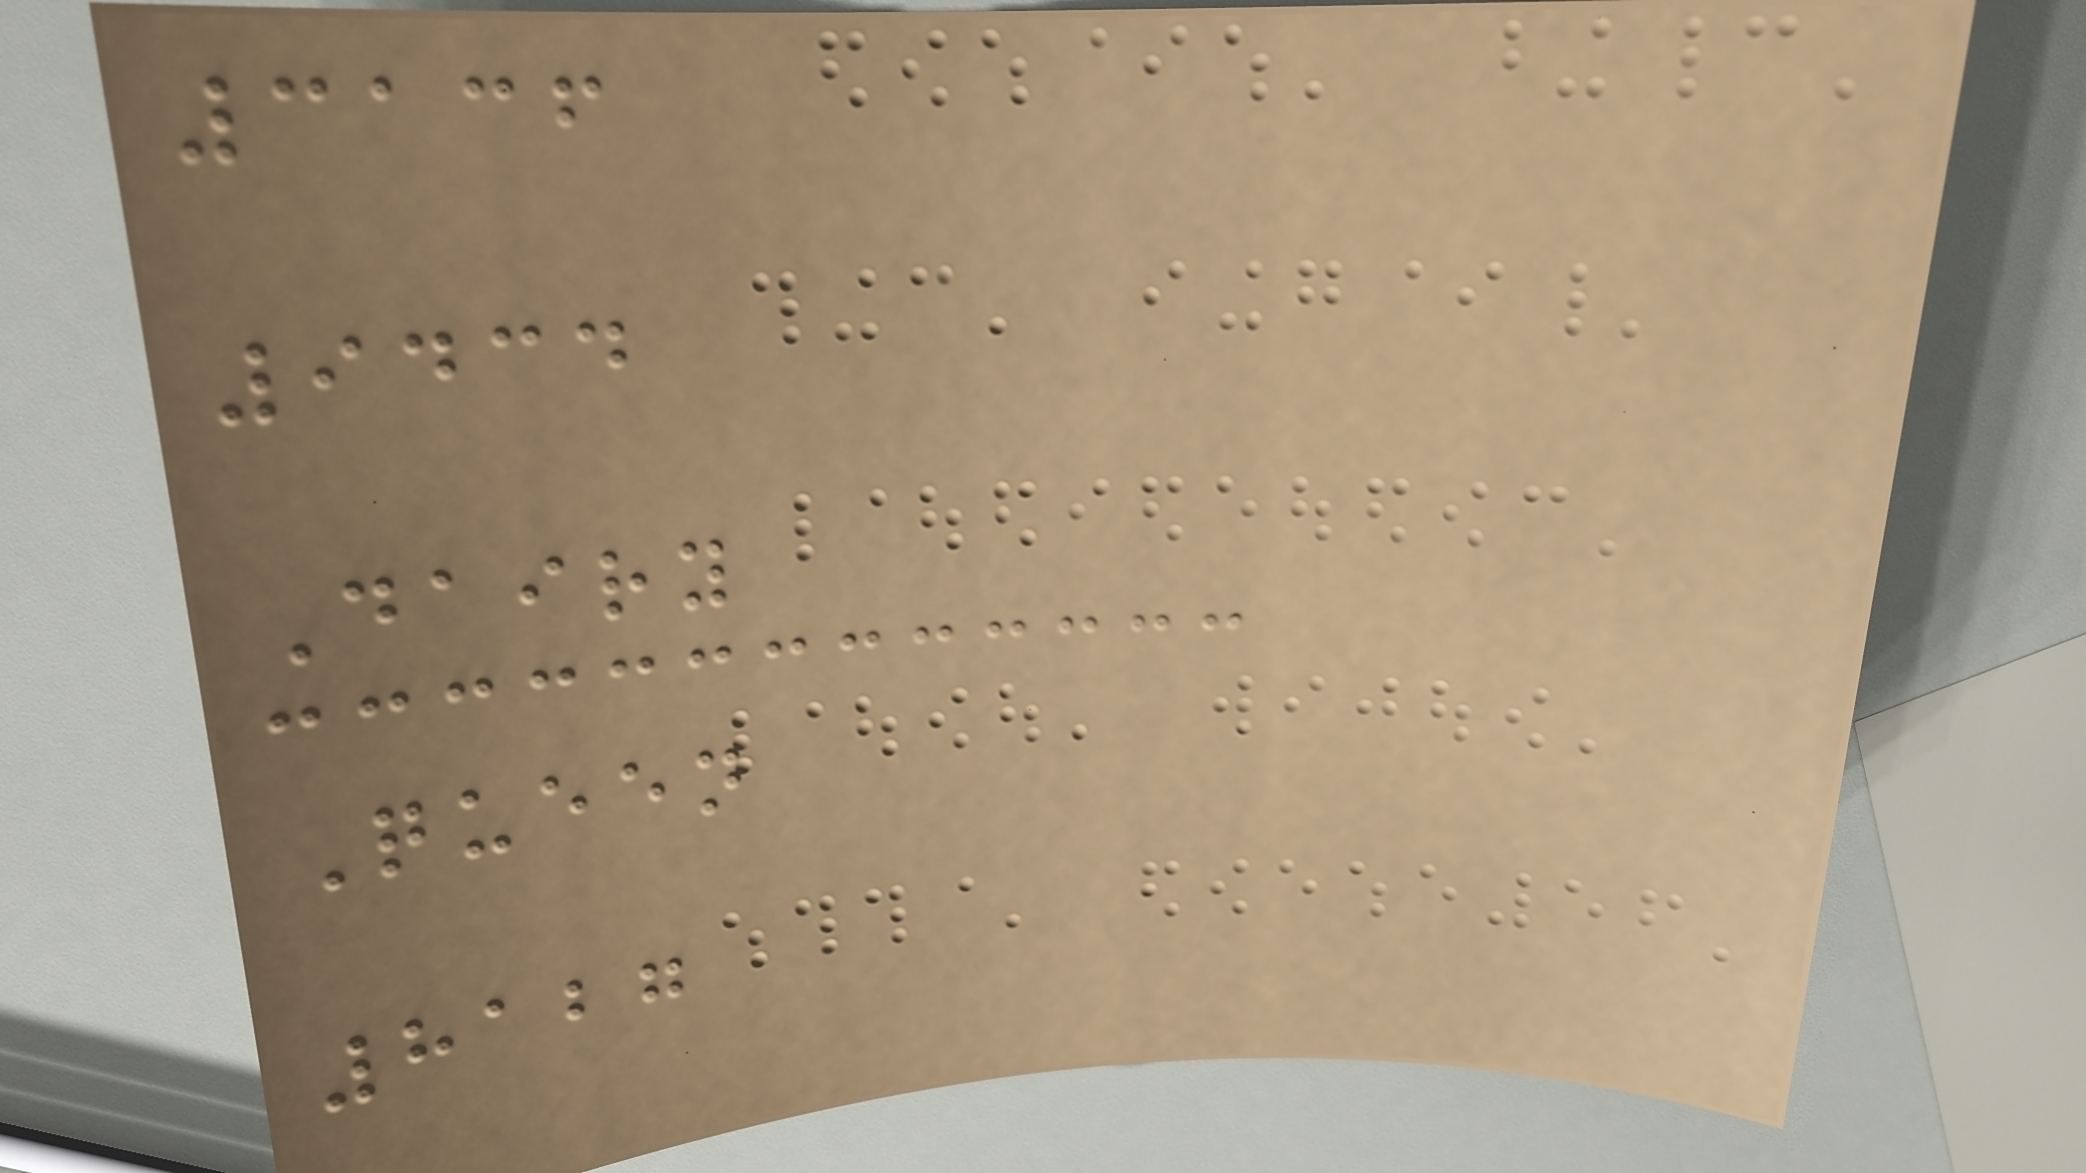3136
9434
Dairy
Queen
8127
